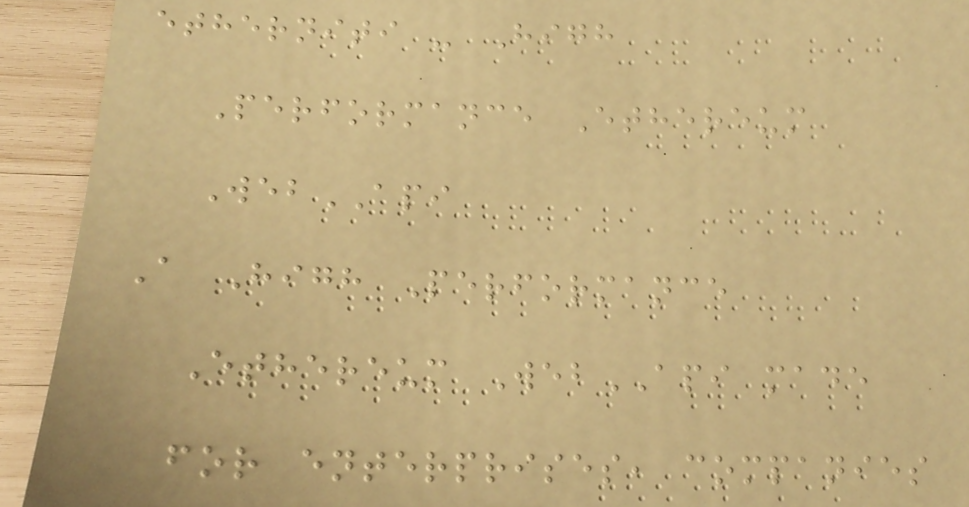etherniti - High
Performance Ethereum
WebAPI
A High Performance
Ethereum WebAPI made
for enterprises, companies
